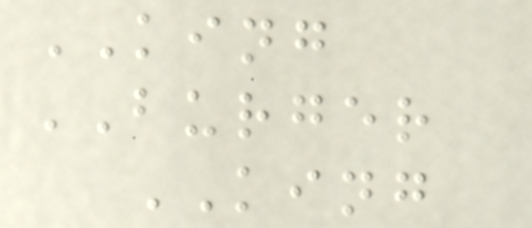KING
BURGER
KING
